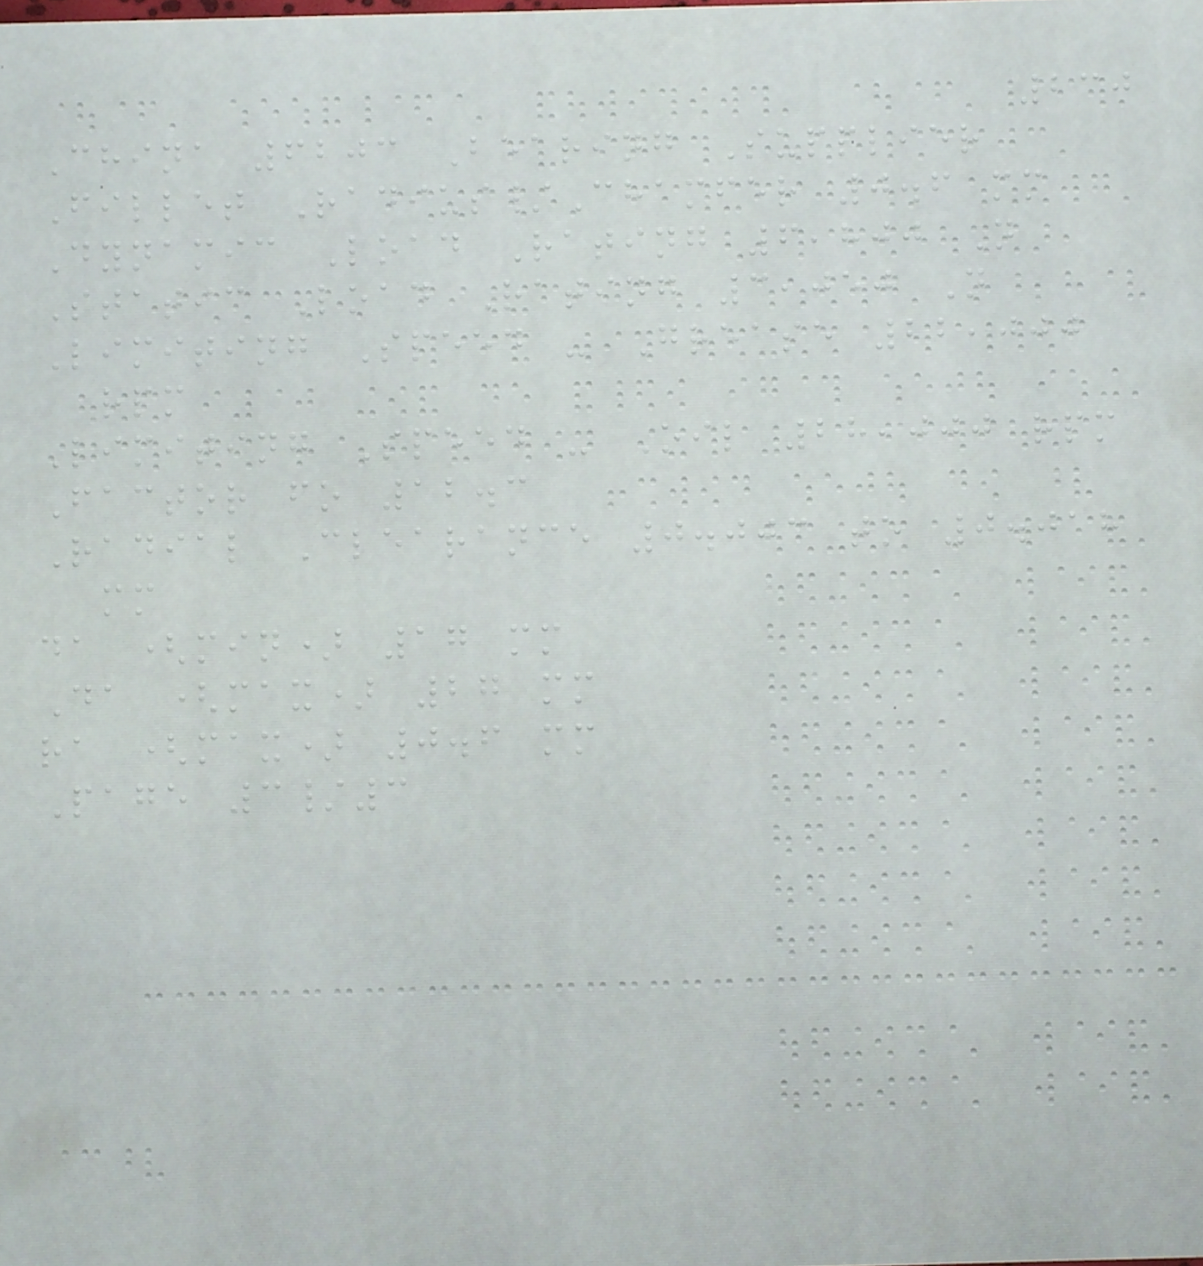230
China 6203 Bearing Supplier
Fillet Radius/Chamfer 0.6 mm
Dynamic Load Rating 6,800 N
Static Load Rating 3,050 N
Limiting Speed - Grease 22,000
rpm
Limiting Speed - Oil 28,000 rpm
Factor fo 12.3
Radial Clearance 0.003 to 0.018
mm
da (min) 17 mm
Da (max) 27 mm
ra (max) 0.6 mm
Page 3/3
